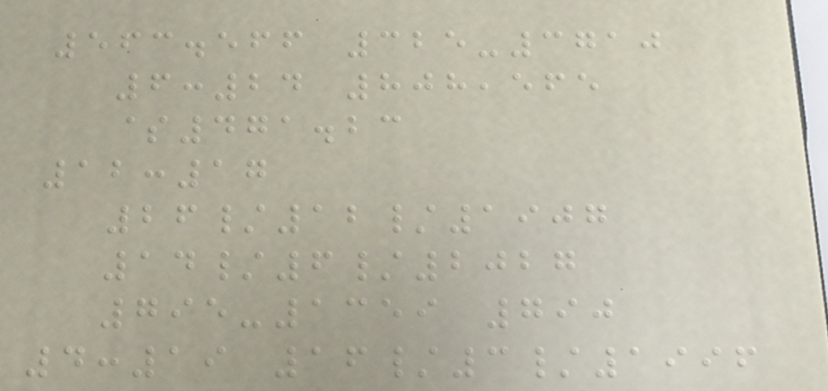563.566 325-3710
6:24 808,565
$471.23
12:17
26/12/1907
14/6/2027
795-1359 790
4:19 16/3/1996
